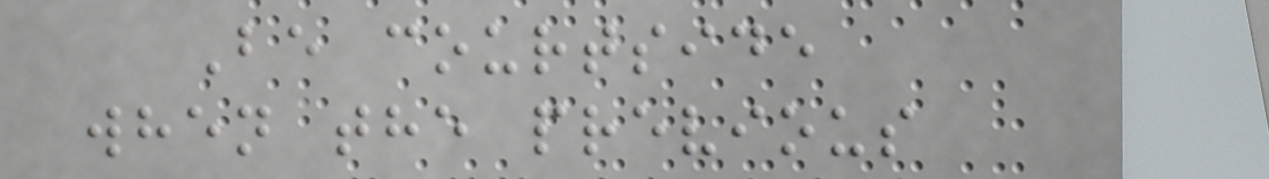Be courtside
when the previous
